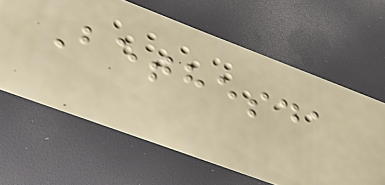Bethesda
